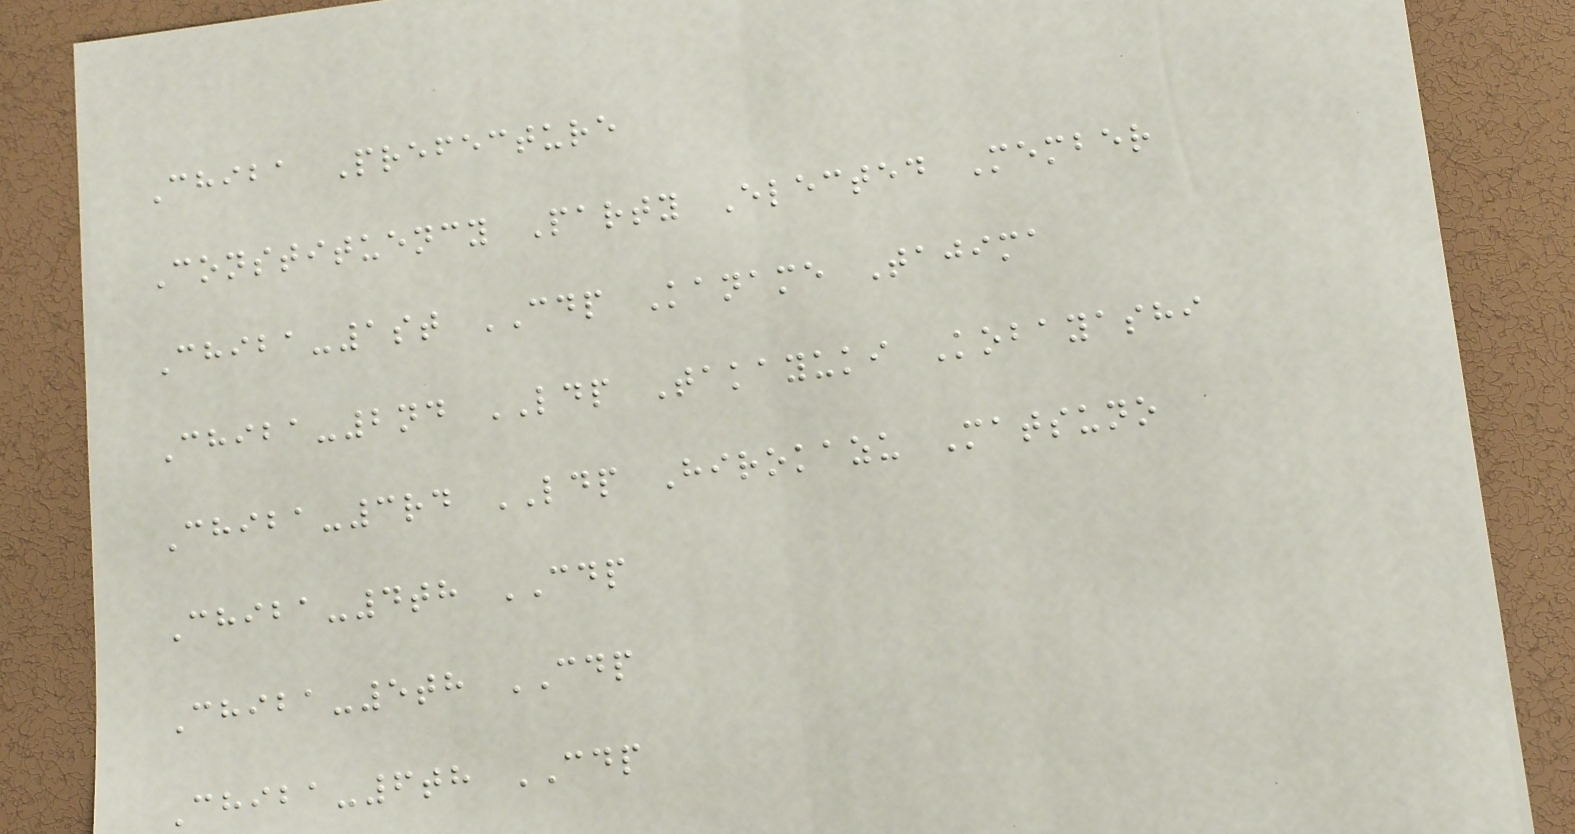Chiba Prefecture
Constituency Party Elected Member
Chiba-1st CDP Kaname Tajima
Chiba-2nd LDP Takayuki Kobayashi
Chiba-3rd LDP Hirokazu Matsuno
Chiba-4th CDP
Chiba-5th CDP
Chiba-6th CDP
